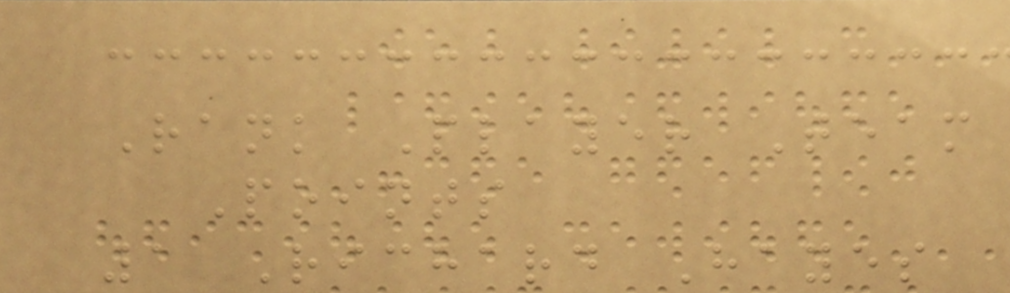Rank Player Team
Points
1 Richard Hayes
